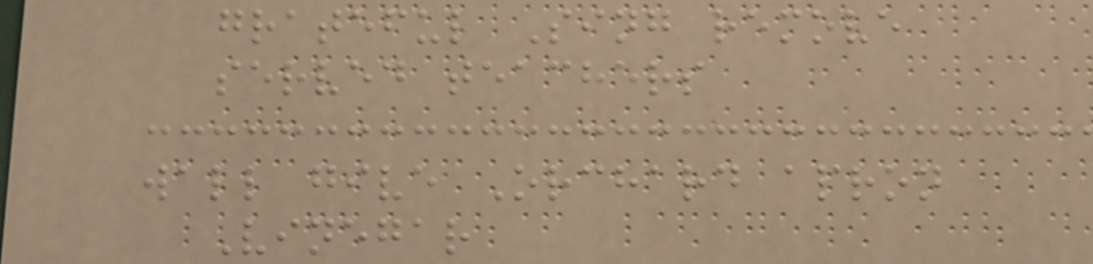grateful Sing remove
served teachers
wall give Orchard apron
Vinegar
